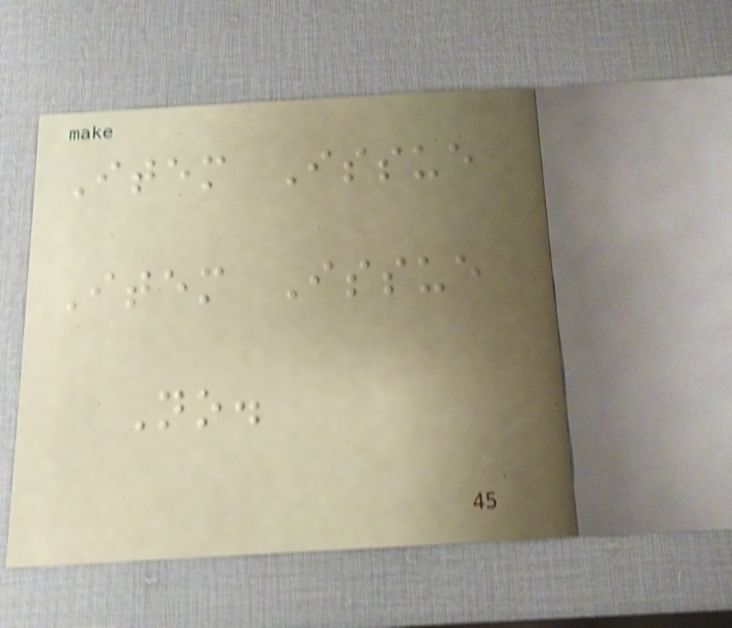Item Issue
Item Issue
No.
